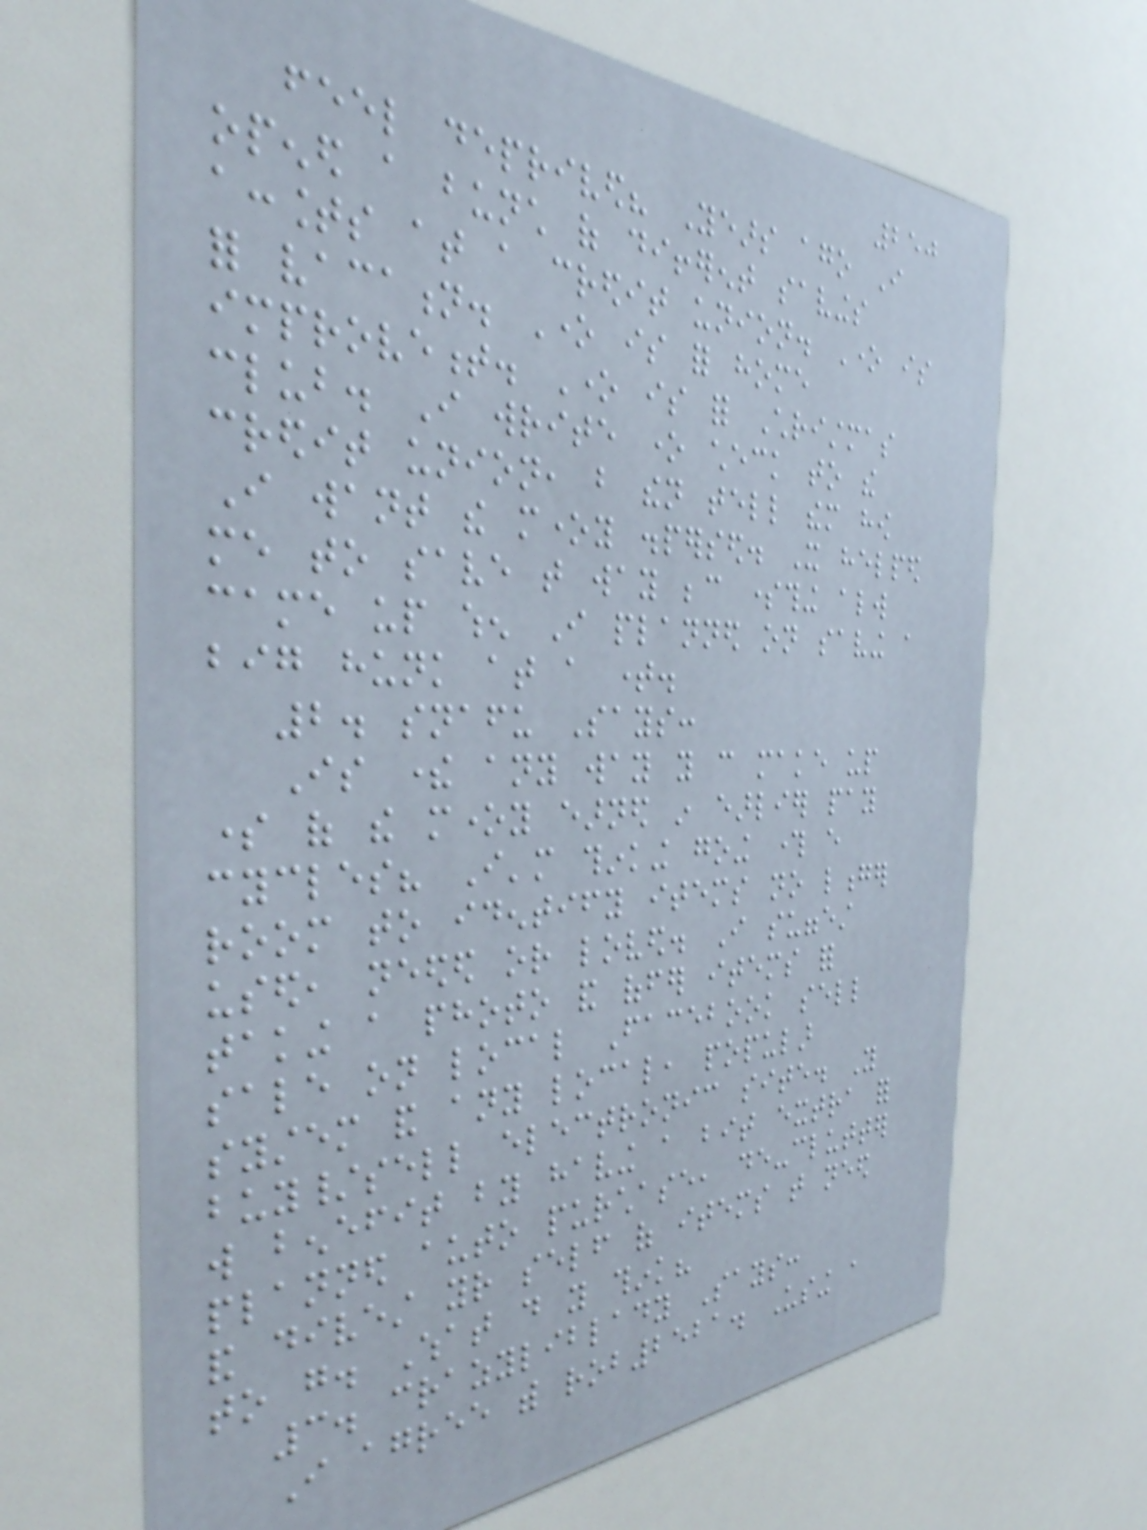250
feel deprived? Years ago I
opened a bunch of different savings
accounts at a credit union. One is
for vacation. One is for home
improvement. One is for Christmas
club. I write one check to the
credit union, but then tell them how
I want the money dispersed. It helped
me to save that way because something always
came up when I planned on saving a
big hunk at a time.
2. snafu Says:
Is there any way you can make up
some of the money earned in earlier pay
cycles? I'm thinking going through every
room to identify items no longer
used, needed or loved. I suggest
taking a photo and offer items for
sale on local Facebook sell
system and any local, popular
buy/sell electronic site. You
will benefit by having a bit extra for
planned auto purchase, de-clutter
and divest your self of items that need
to go. What do you think?
3. crazyliblady Says:
I agree with rob2521. Using a
